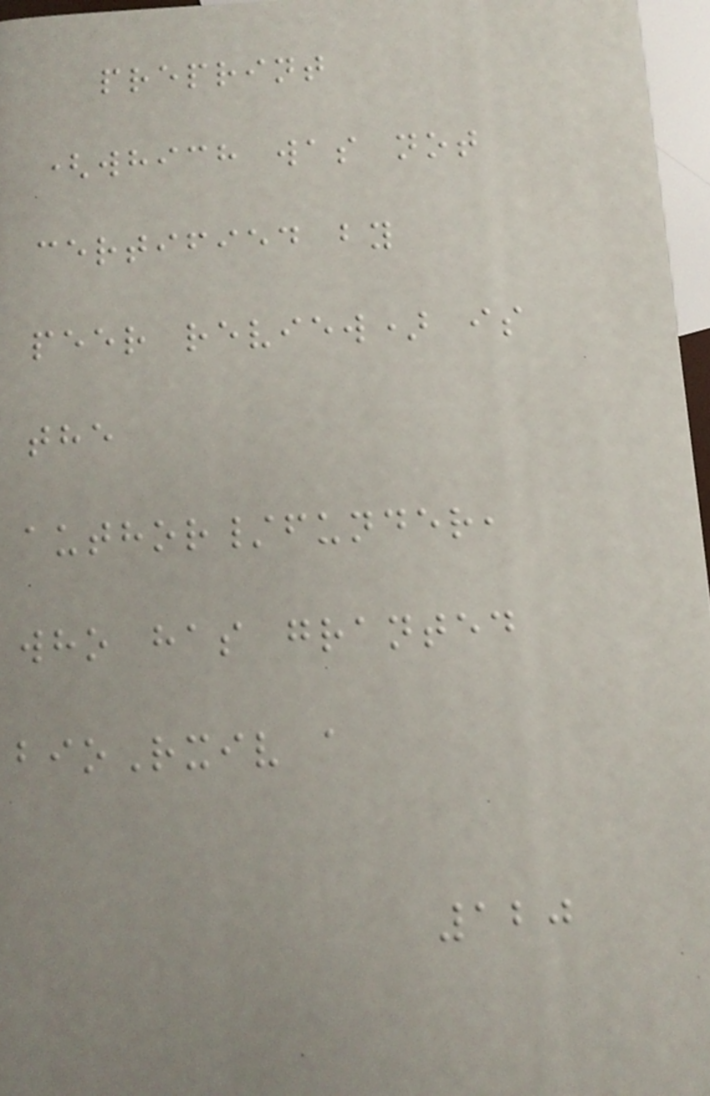preprint
(which was not
certified by
peer review) is
the
author/funder,
who has granted
bioRxiv a
120
